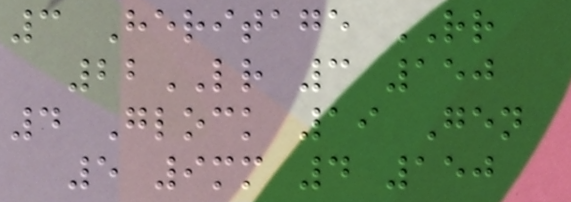3 Heritage RR
22LR 3 150
4 Glock 19 Gen
5 9mm 4 150
